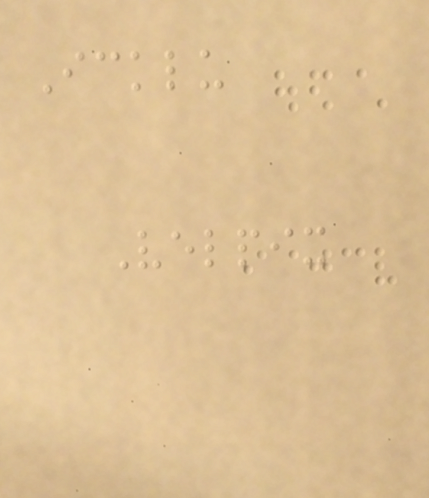Icklu
Velpix
